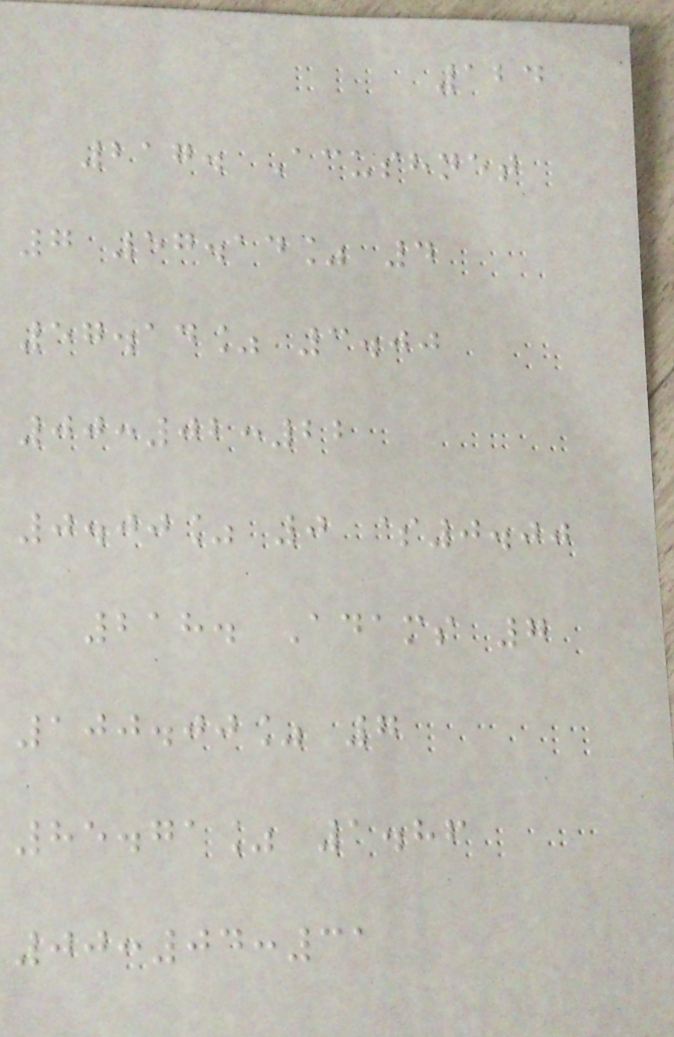124
217. Acushnet
7 57.14% 4
57.14% 3.00
00:02:22
0.00% 0 $0.00
218. Adams 7
100.00% 7
85.71% 1.86
00:04:31
